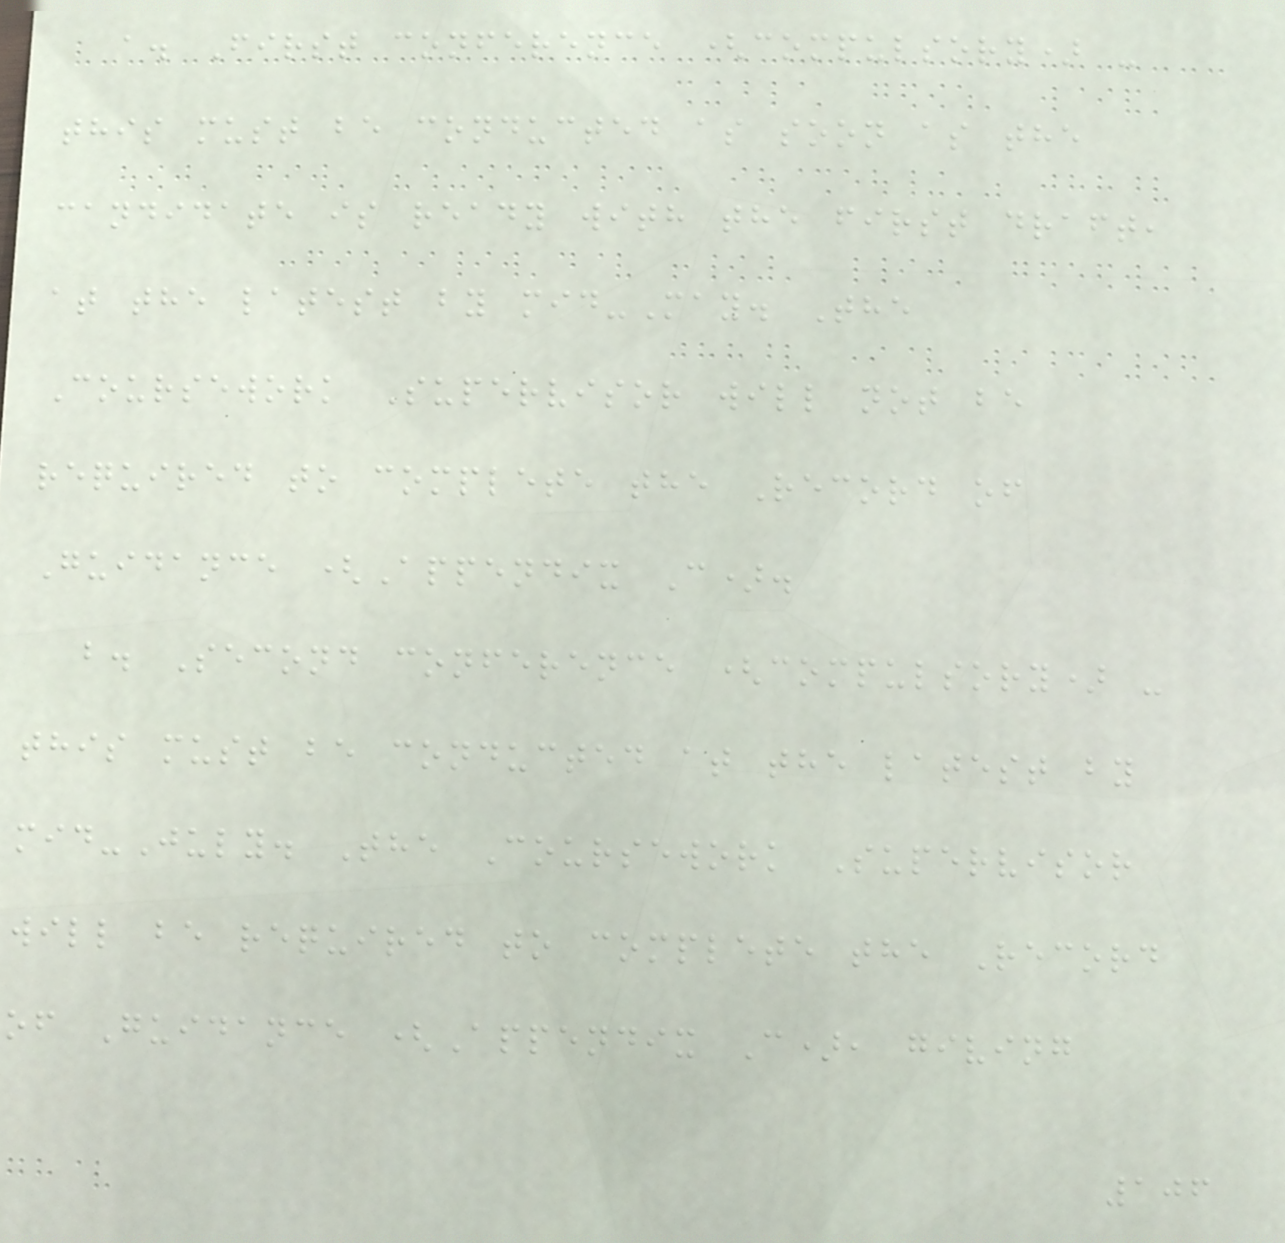a. First conference (compulsory) -
this must be conducted as soon as the
candidate is ready with the first draft,
at the latest by mid-May. The
Coursework Supervisor will not be
required to complete the Record of
Guidance (Appendix C).
b. Second conference (compulsory) -
this must be conducted at the latest by
mid-July. The Coursework Supervisor
will be required to complete the Record
of Guidance (Appendix C), giving
106
